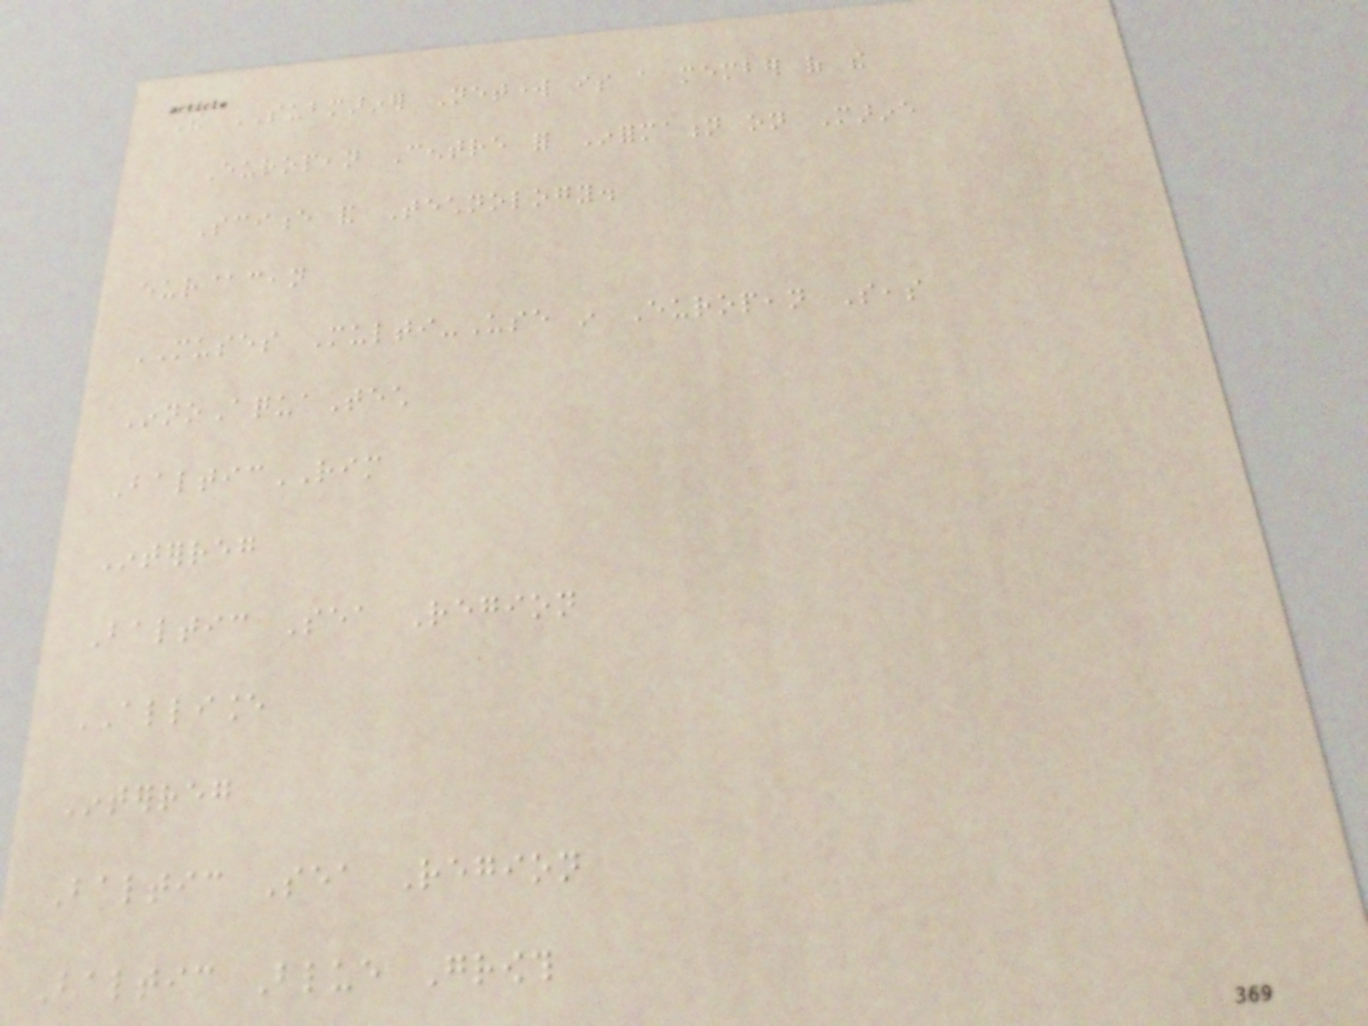The SUBMARINER Network is a member of the
European Centre for Information on Marine
Science and Technology.
eur@cean
MUSES Multi-Use in European Seas
InnoAquaTech
BalticRIM
Interreg
Baltic Sea Region
ALLIANCE
Interreg
Baltic Sea Region
Baltic Blue Growth
